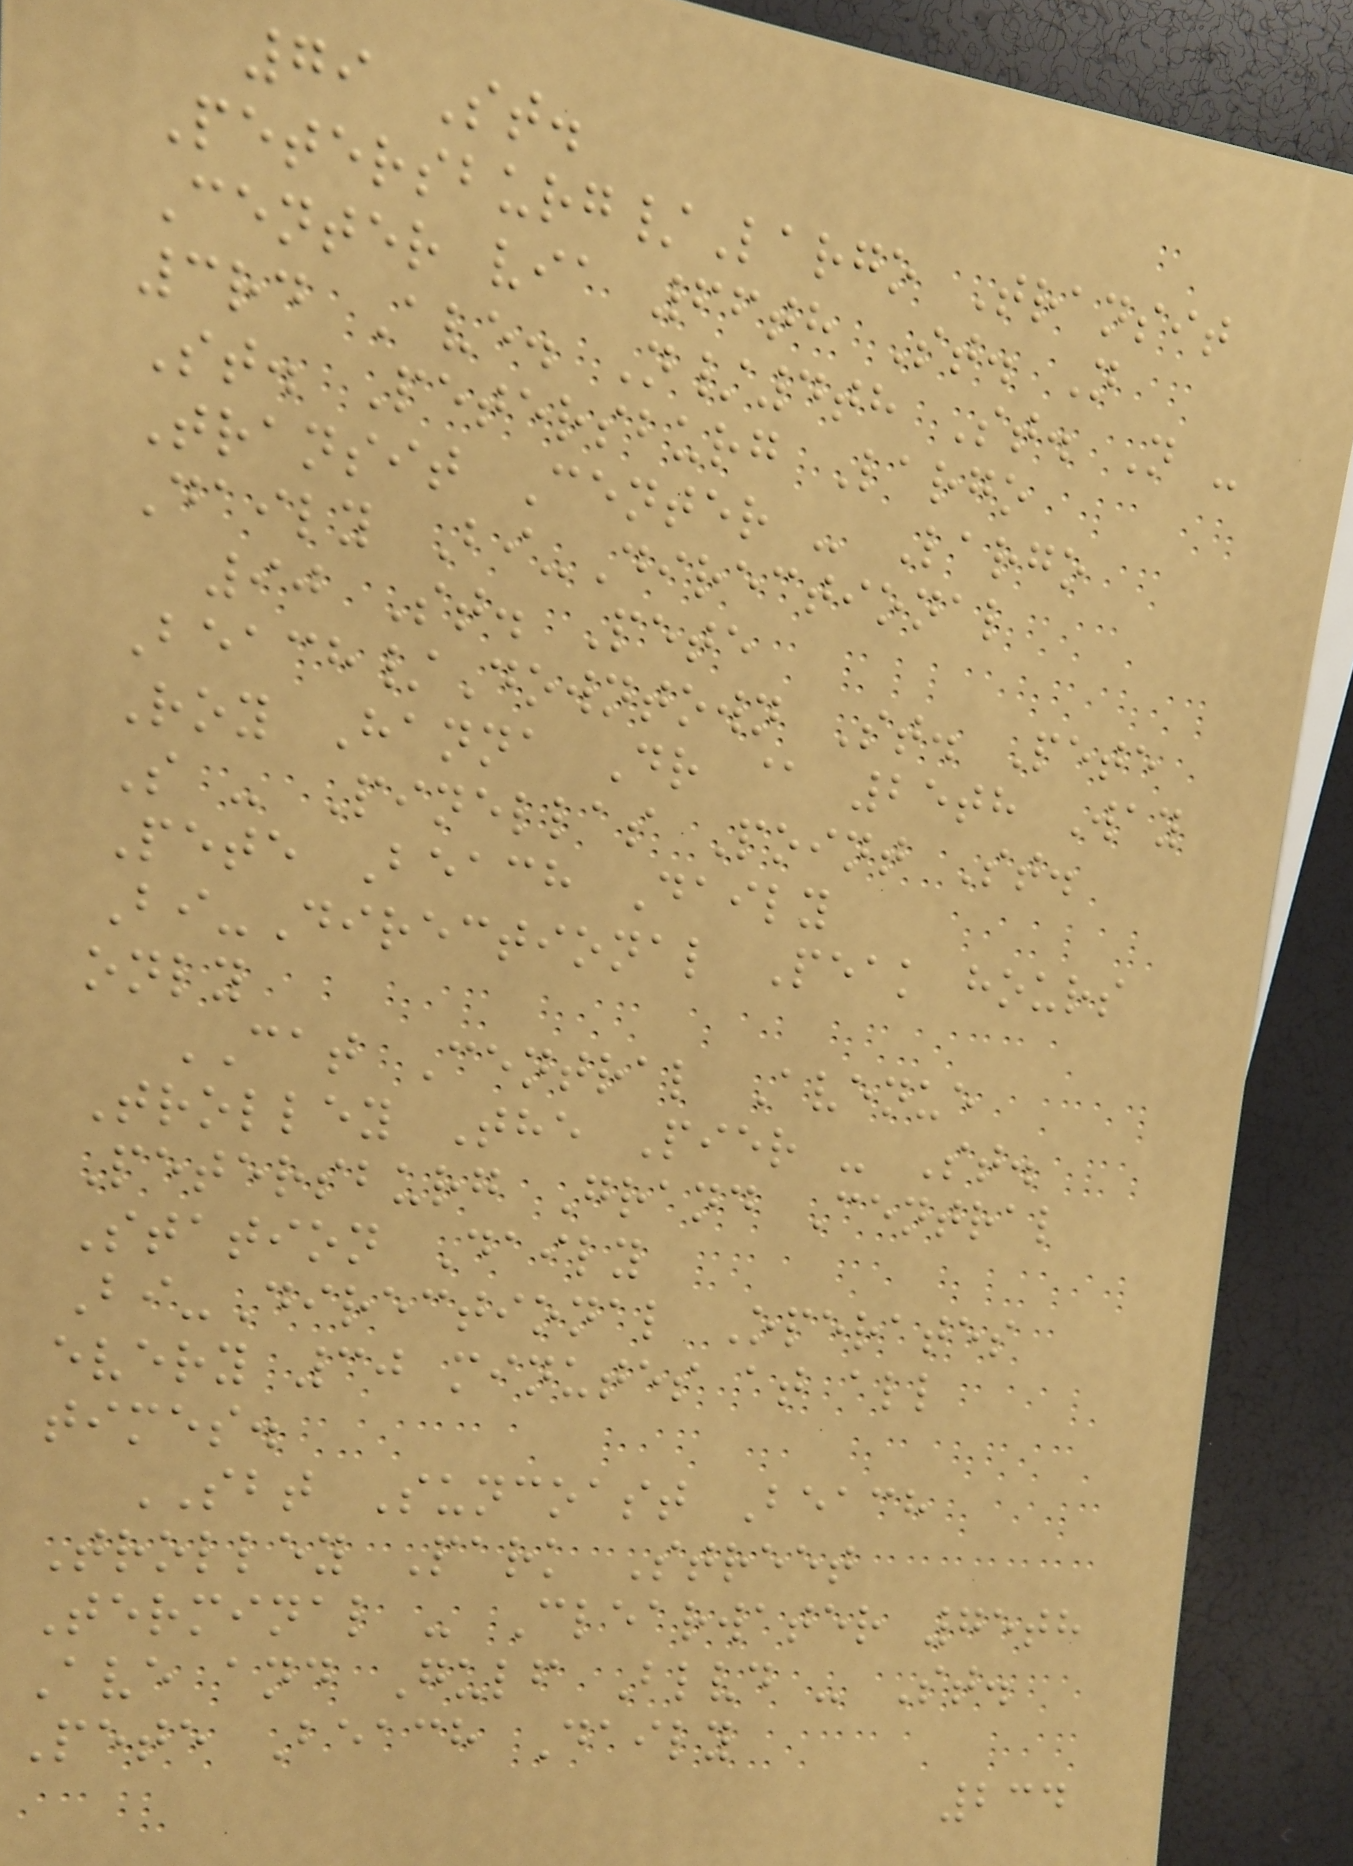79 St.
Petersburg/Largo Transit
Center via 66th St. N
3rd Ave. N/4th St. N -
St. Petersburg Largo
Transit Center - Largo
Daily Bi-Directional
90 St. Pete
Beach/Downtown St. Pete
Roy Hanna Dr @ 25th Way
S - Pinellas Point St.
Pete Beach Daily
Bi-Directional Peak hours
only
CAT Central Avenue
Trolley The Pier - St.
Petersburg Grand Central
Station Daily
Bi-Directional Operates
every 30 minutes at all
times.
SBT Suncoast Beach
Trolley Park Street
Terminal - Clearwater 75th
Ave and Gulf Blvd - St.
Pete Beach Daily
234
